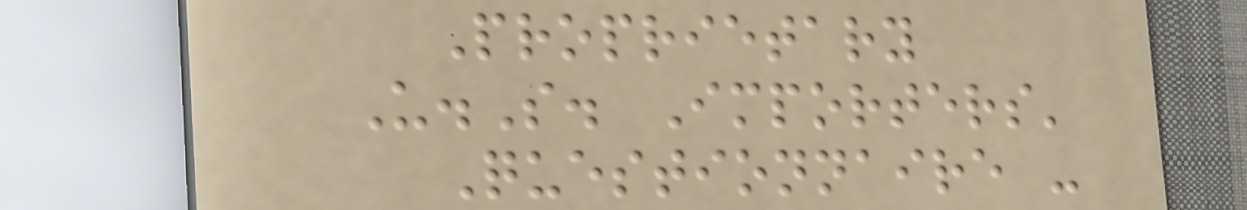Proprietary
U.S. Importers'
Questionnaire -
